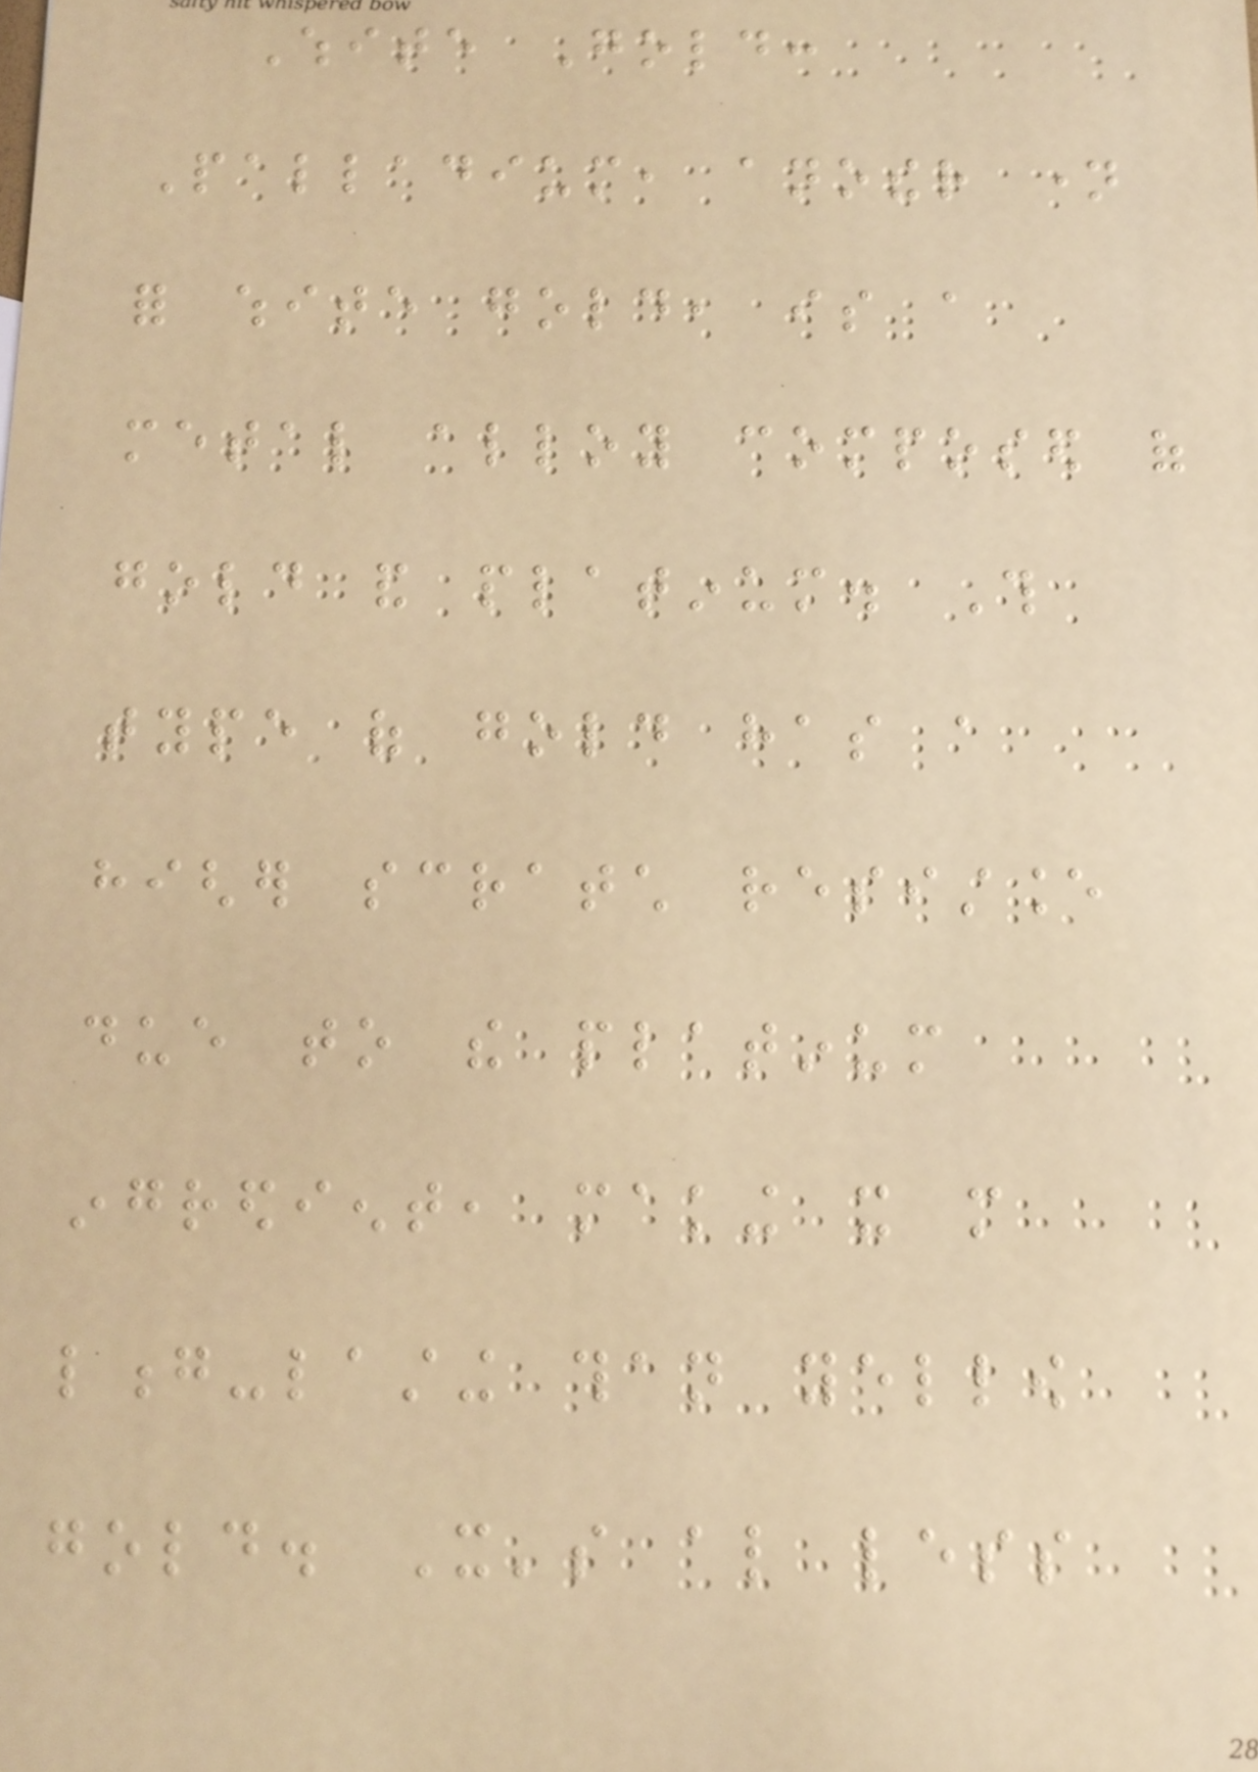White Gold:
Palladium, another name
for white gold, is a
metal alloy composed of
gold and platinum. This
type of gold has a
higher scratch resistance
due to the platinum
ingredient, making it more
long-lasting than yellow
gold. It's also less
